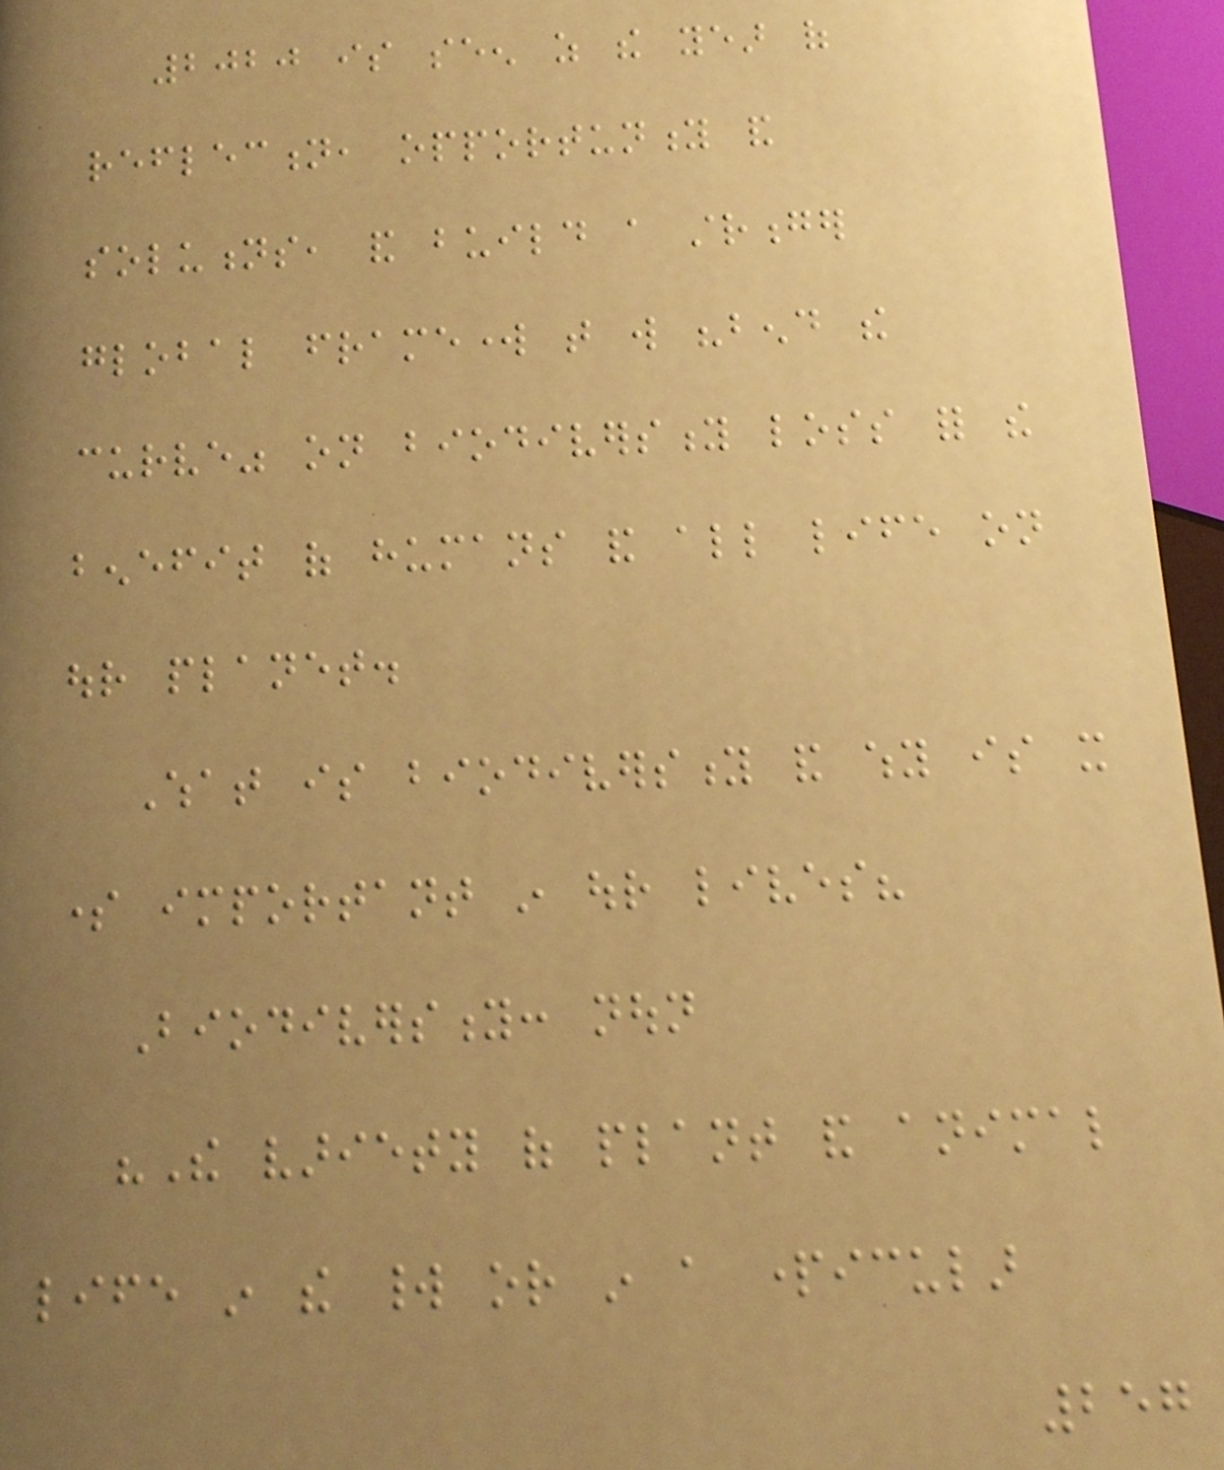2020 is seen as the year of
reflection, opportunity and
solutions, and build a stronger
global framework that will "bend the
curve" on biodiversity loss for the
benefit of humans and all life on
our planet.
What is biodiversity and why is it
some important in our lives?
Biodiversity: noun
"The variety of plant and animal
life in the world or in a particular
257
